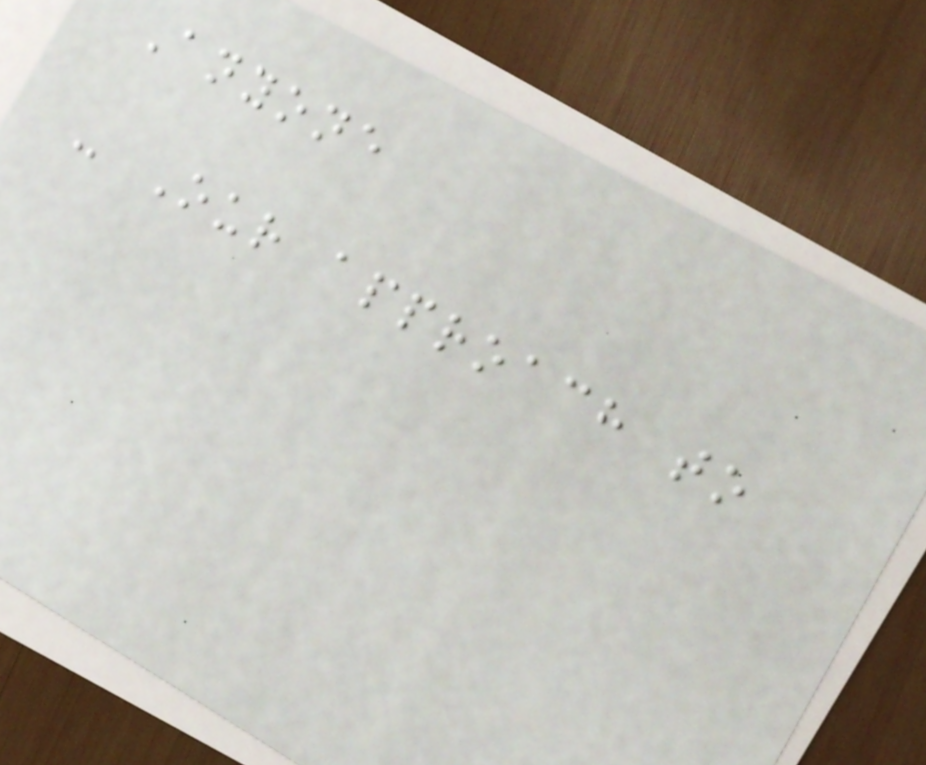Anyone
- Our approach to
